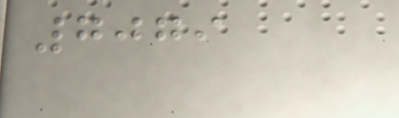7079
